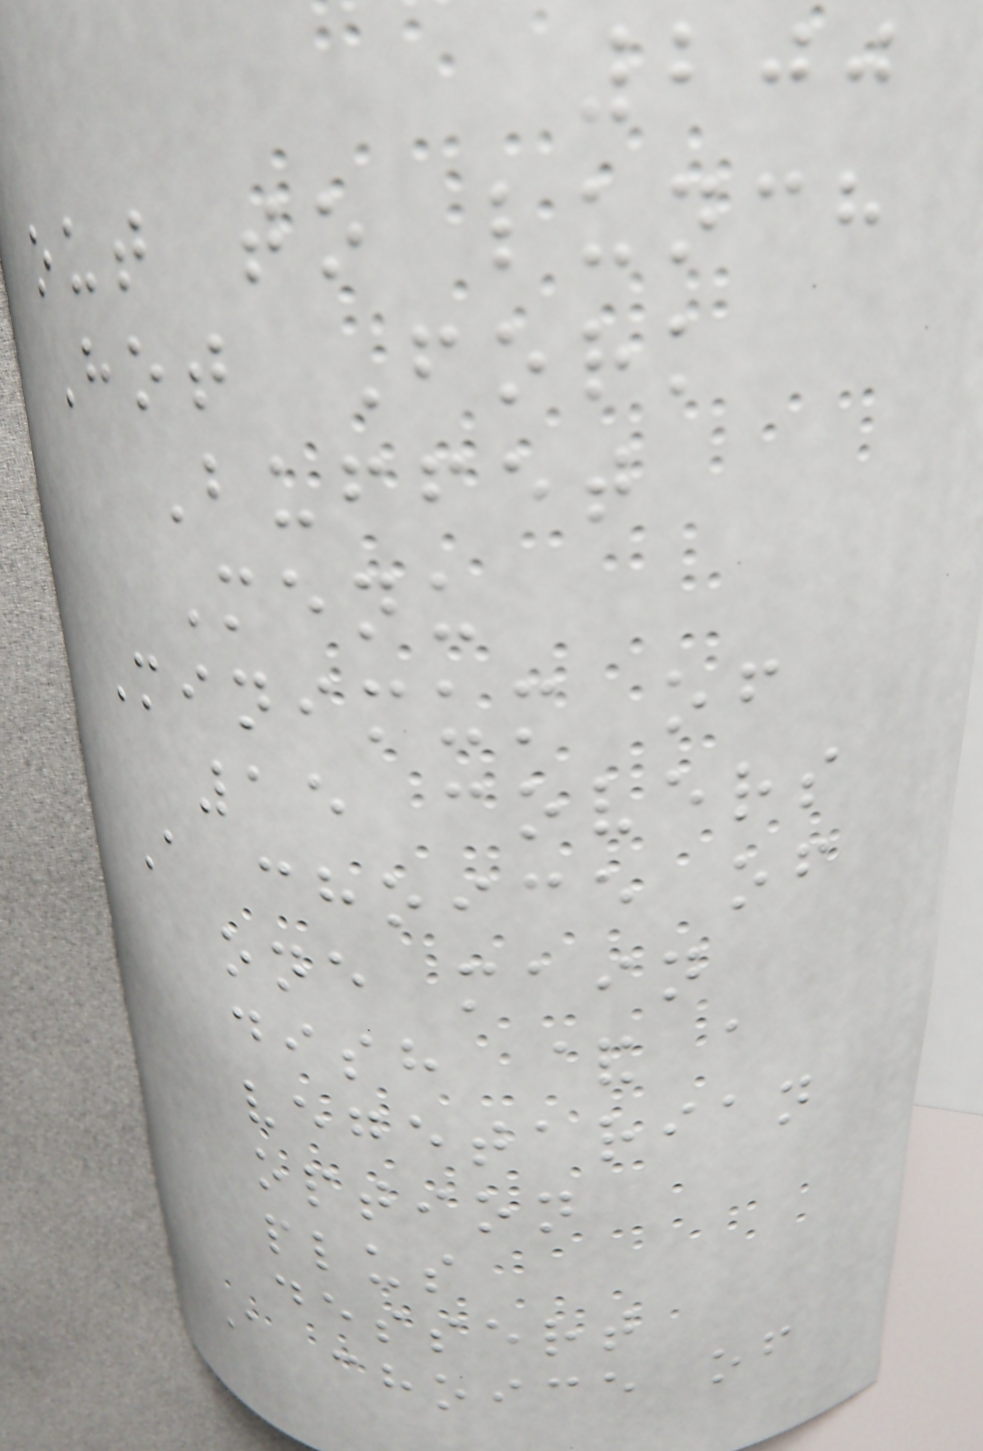200
out to lunch
Hot Fork
Buffet
Menu
Minimum of
15 covers
A choice of
one main
dish & a
vegetarian
option
plus
dessert
A choice of
